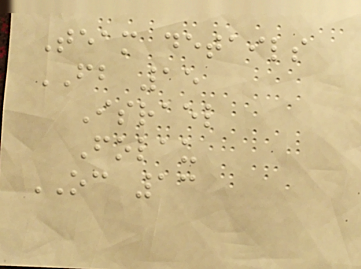Team details
FB 15
Israel
Folau
OC 13
